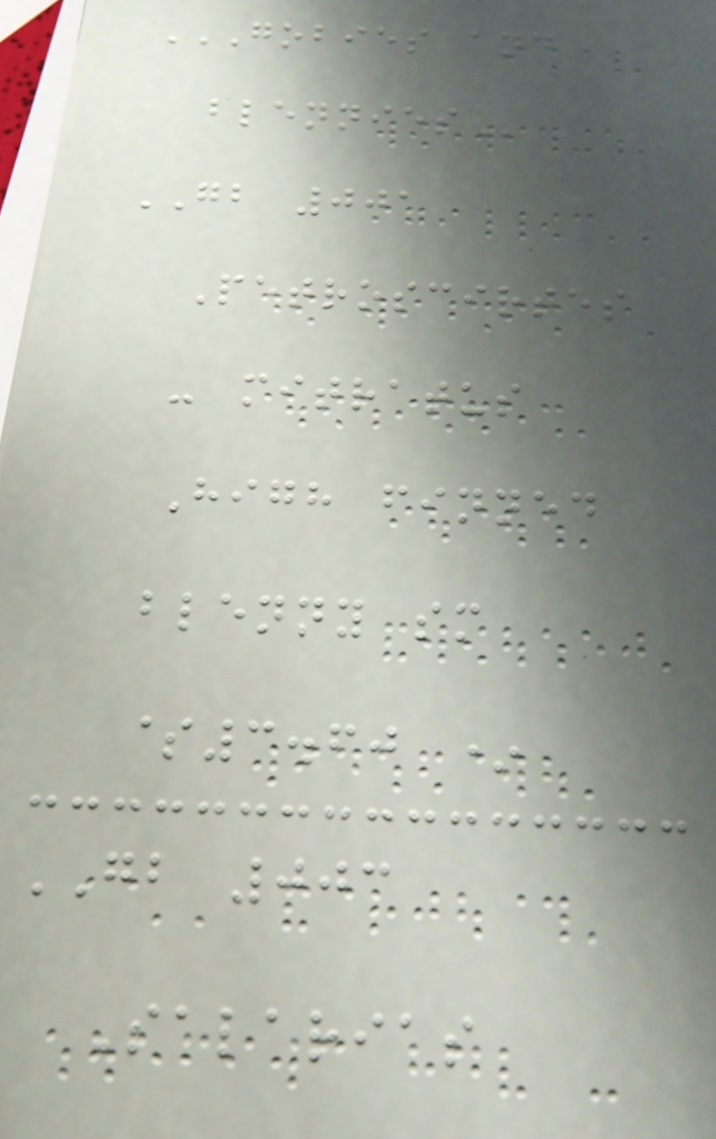GOBIES AND
BLENNIES
GB 001
Petroscirtes
- mitratus
High finned
blenny sm
$3.60 *
GB 003
Salarias
